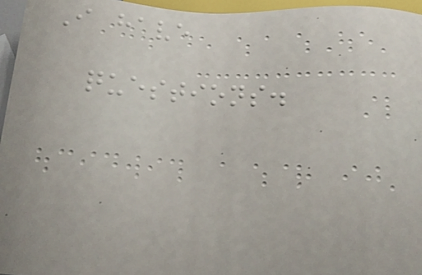I have
questions.
